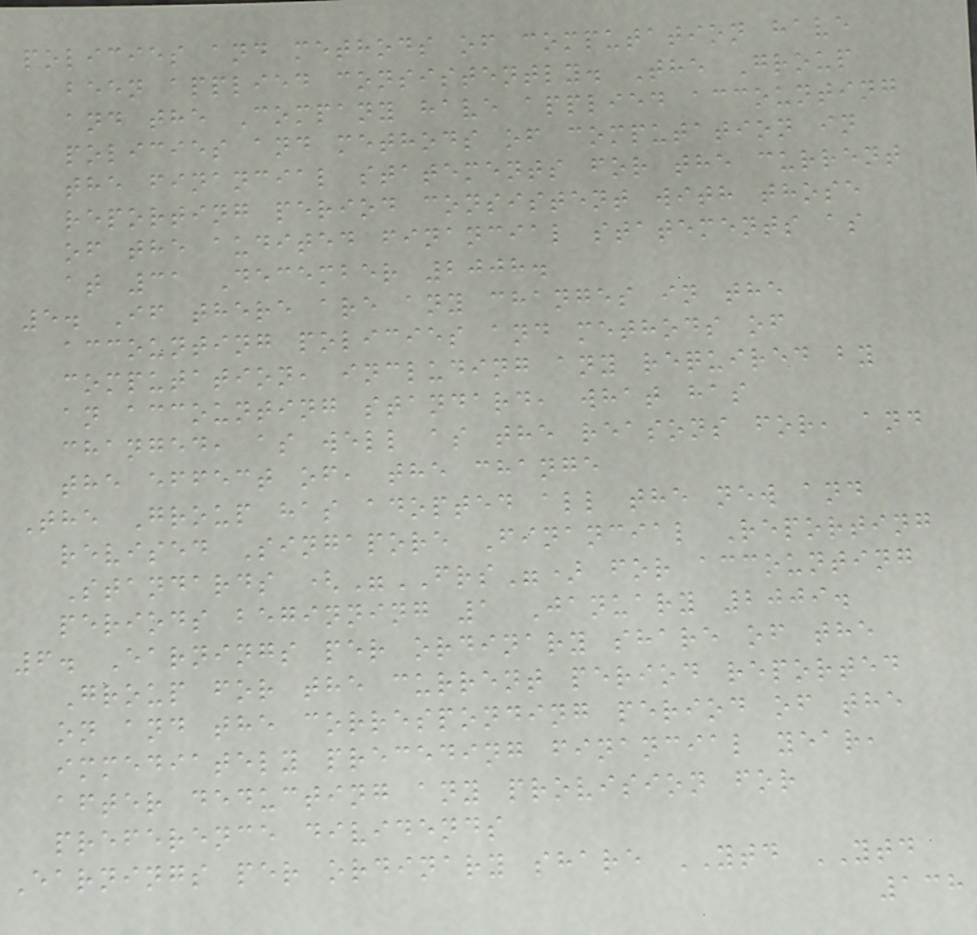policies and methods of computation have
been applied consistently. The Group
and the Company have applied accounting
policies and methods of computation in
the financial statements for the current
reporting period consistent with those
of the audited financial statements as
at 31 December 2008.
5. If there are any changes in the
accounting policies and methods of
computation, including any required by
an accounting standard, what has
changed, as well as the reasons for, and
the effect of, the change
The Group has adopted all the new and
revised Singapore Financial Reporting
Standards ("FRS") for accounting
periods beginning 1 January 2009.
6. Earnings per ordinary share of the
Group for the current period reported
on and the corresponding period of the
immediately preceding financial year,
after deducting any provision for
preference dividends
Earnings per ordinary share YTD YTD
138
